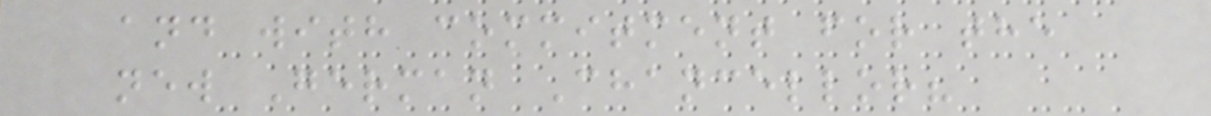and with commitment for the
new German Chancellor?
